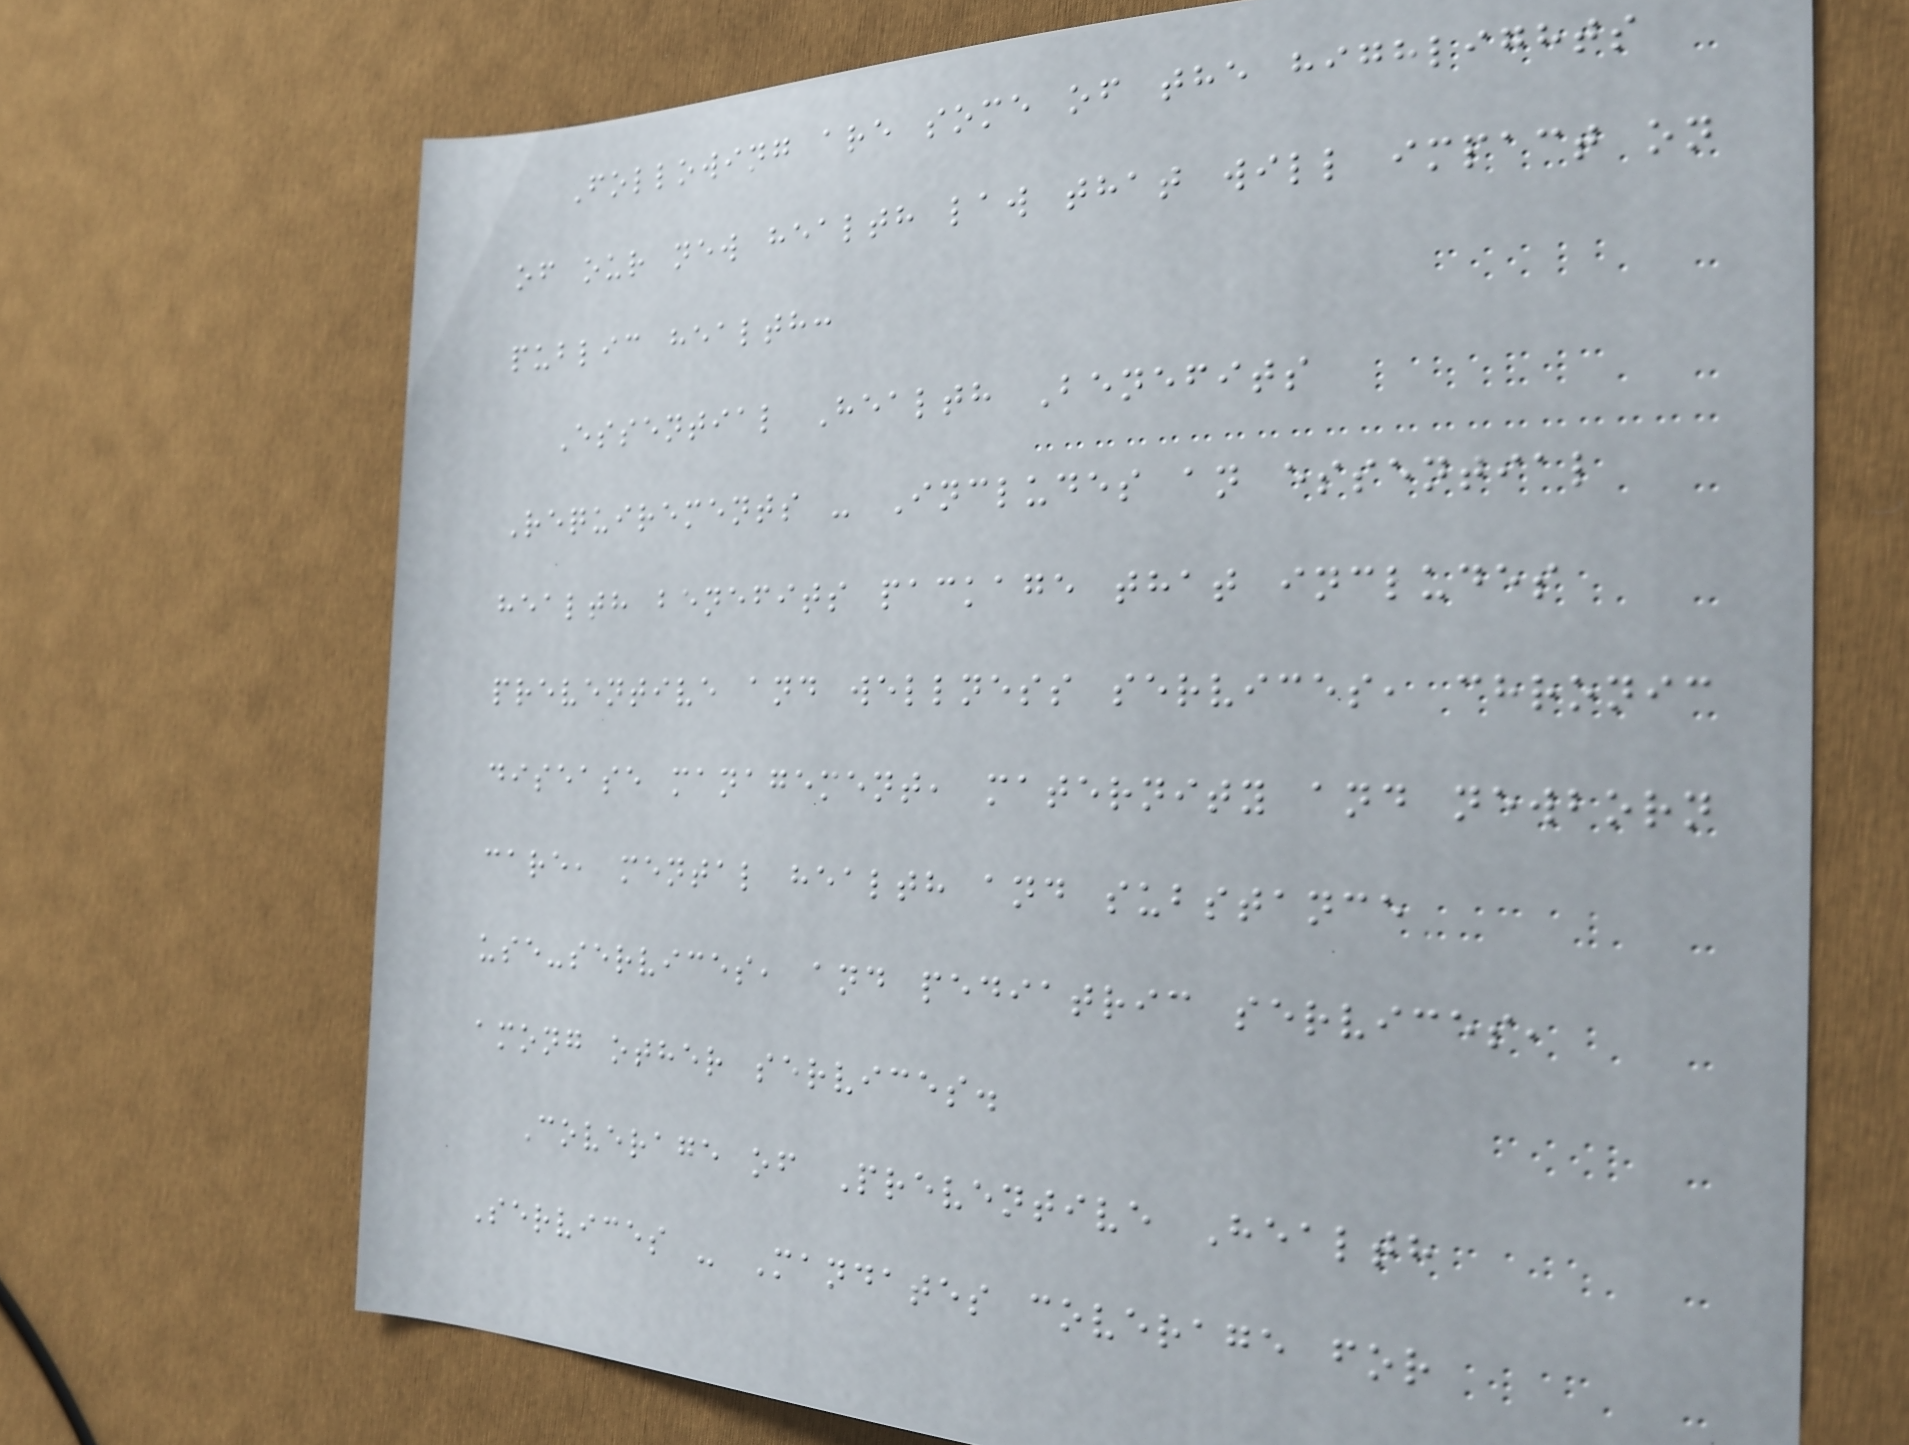Following are some of the highlights
of our new health law that will impact on
public health:
Essential Health Benefits
Requirements - Includes an essential
health benefits package that includes
preventive and wellness services, chronic
disease management, maternity and newborn
care, mental health and substance
use-services, and pediatric services,
among other services.
Coverage of Preventive Health
Services - Mandates coverage for
